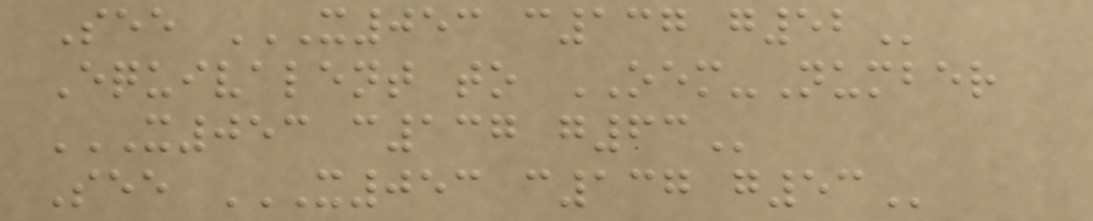See X053 C137 G52
Equivalent to OEM-Number
X053 C137 G63
See X053 C137 G53
